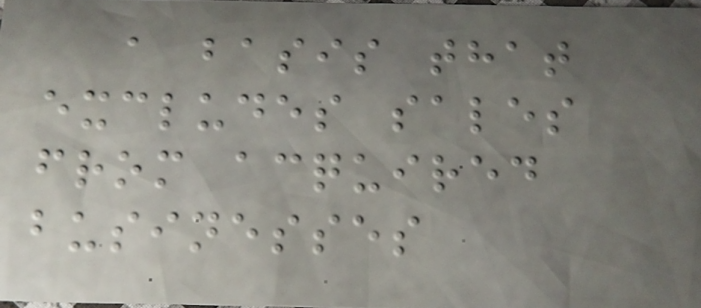a basis that
excludes sales
from acquired
businesses
